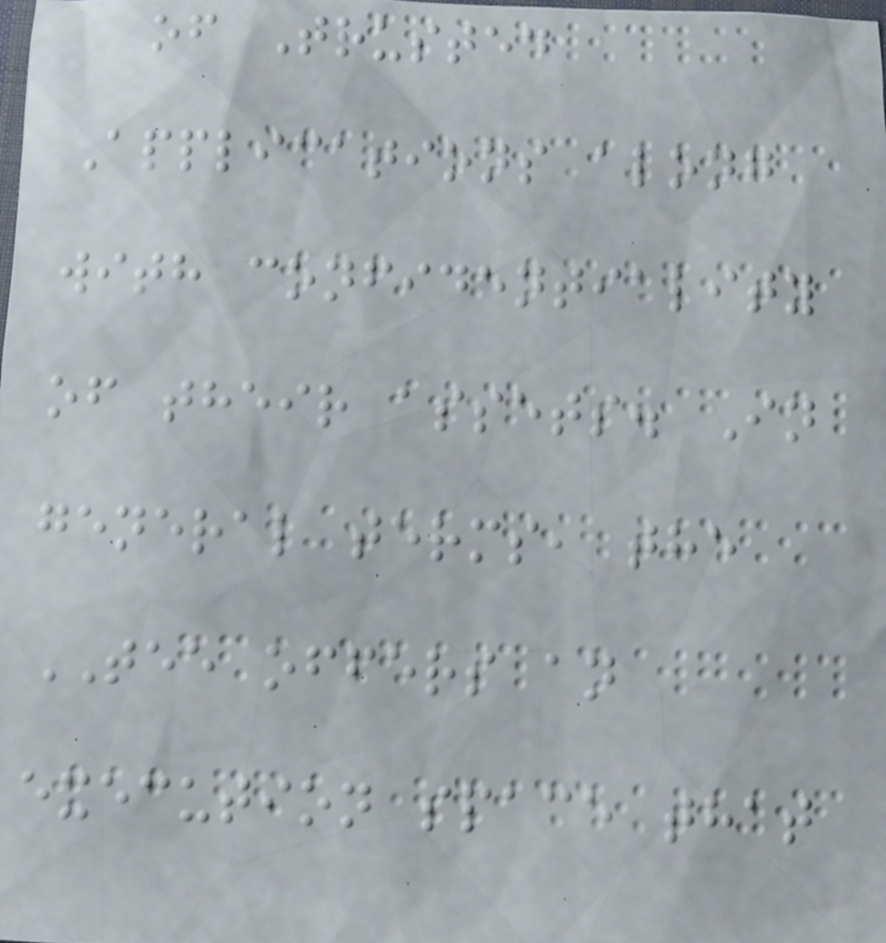of Trusted
Applications along
with confidentiality
of their assets. In
general terms, the
TEE offers an
execution space that
